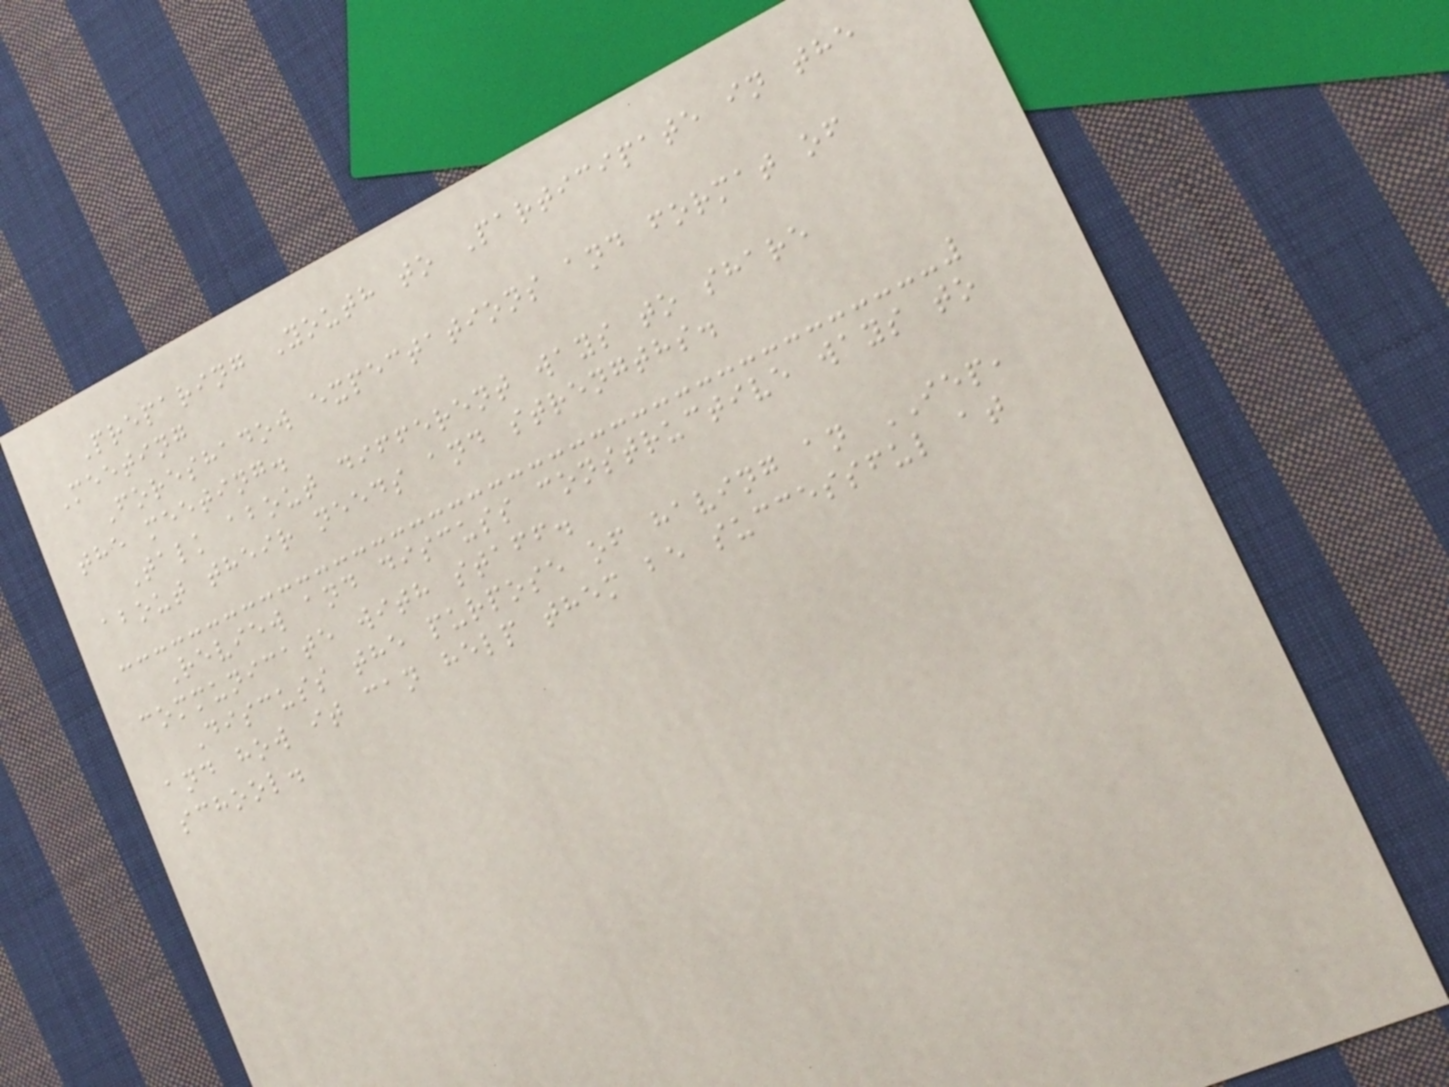Preparing Youth to Participate in the
Meeting
Foreshadow expectations and format of
the meeting.
Talk about different ways to share
about their needs and strengths.
Review and discuss constructive ways to
communicate with staff.
Discuss the purpose of having an IEP,
and how it can help them be successful at
school.
